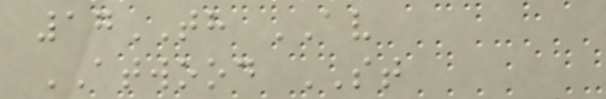17TH AV
ATWOOD ST
